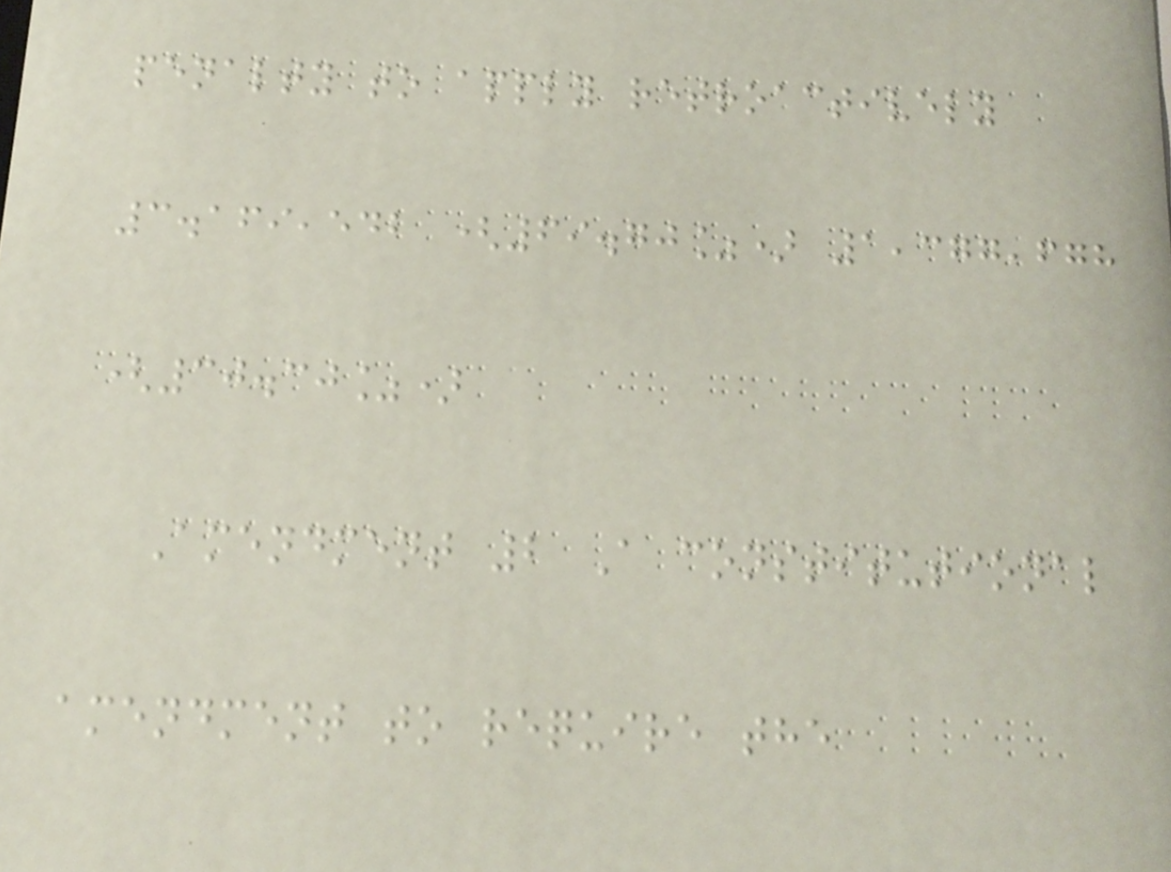penalty to apply retroactively
3.169,542 (69.70%) 1,377,678
(30.30%)
Amendment 2 A constitutional
amendment to require the
